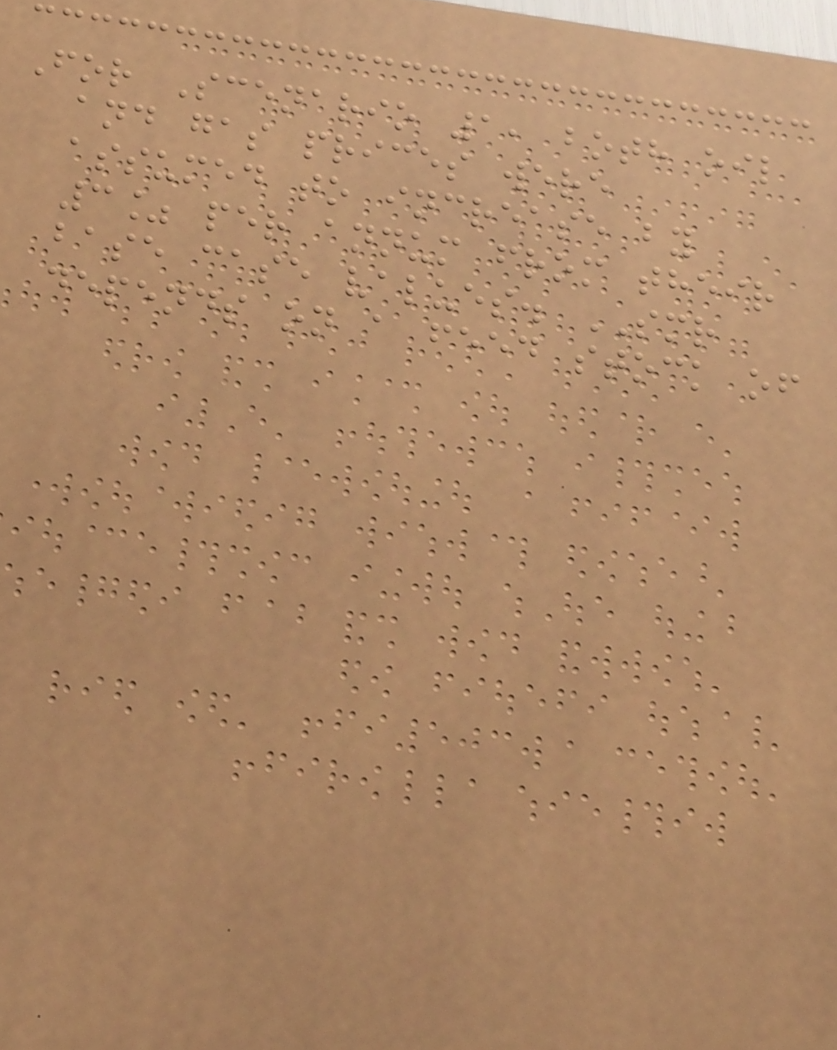For Scenario 1, both oil
and gas prices were
assumed to increase by
3% per annum from their
base case values. SMR
depends on a feed stock of
